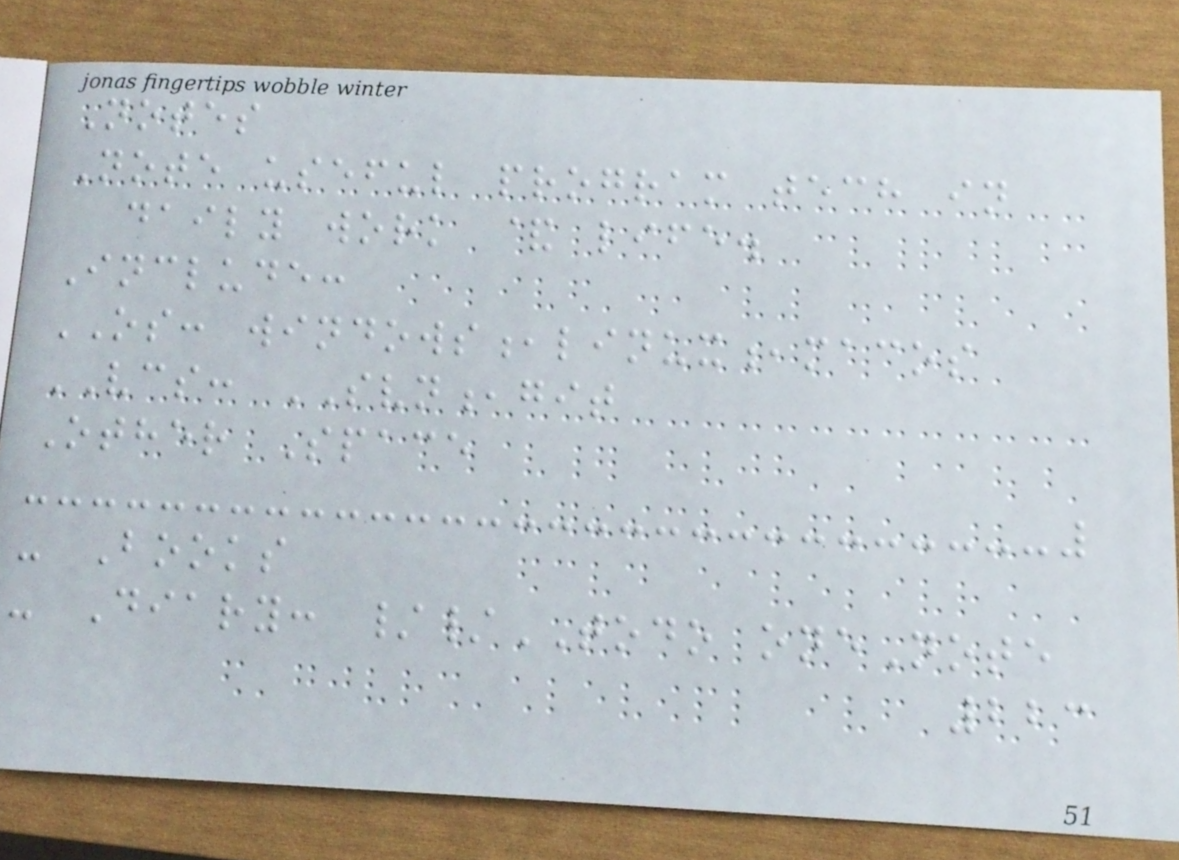Notes
Note useful program tech in
daily work & life.
Include:
OS: windows,linux,macos
VCS: SVN,git
Other Space
- Books
- Diary: //TODO oneNote
223
